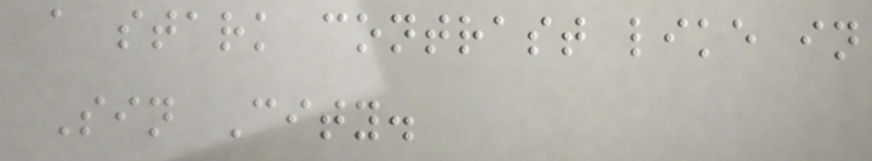a stark contrast like in
Sin City.
